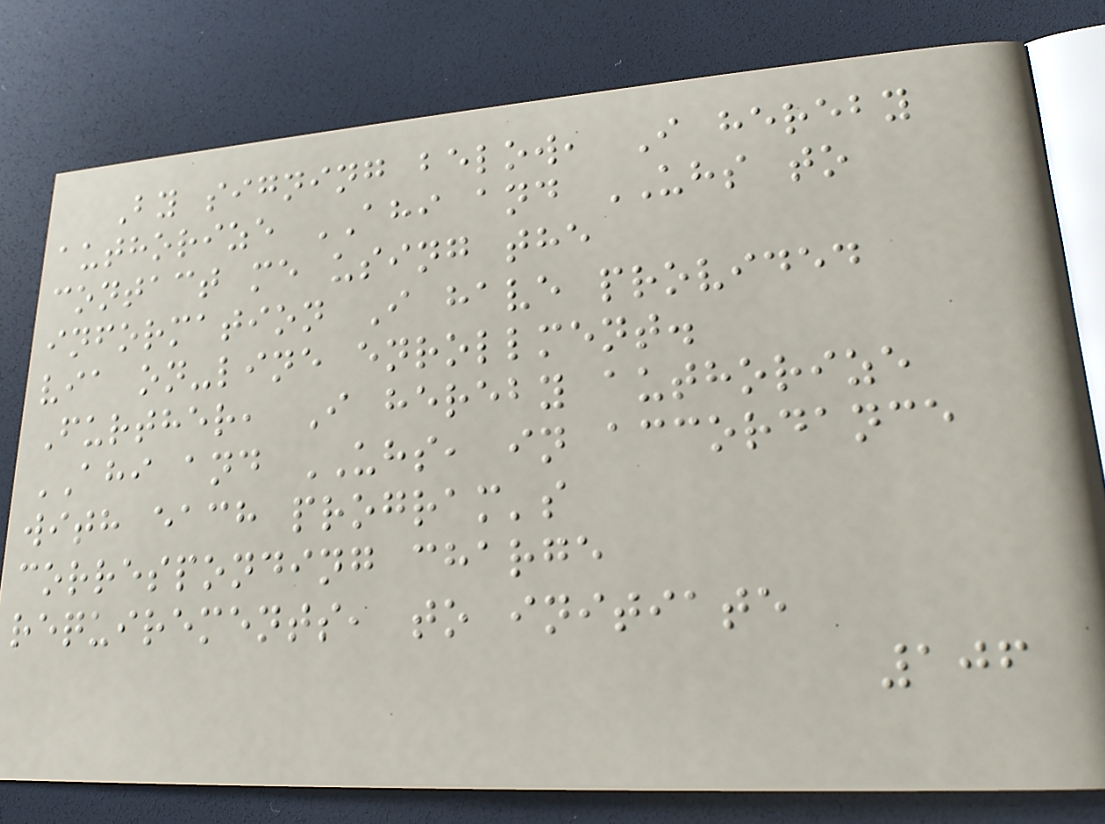By signing below, I hereby
authorize AHI and UHS to
contact me using the
information I have provided
via on-line enrollment.
Further, I hereby authorize
AHI and UHS, in accordance
with each program's
corresponding charge
requirements, to initiate
106
